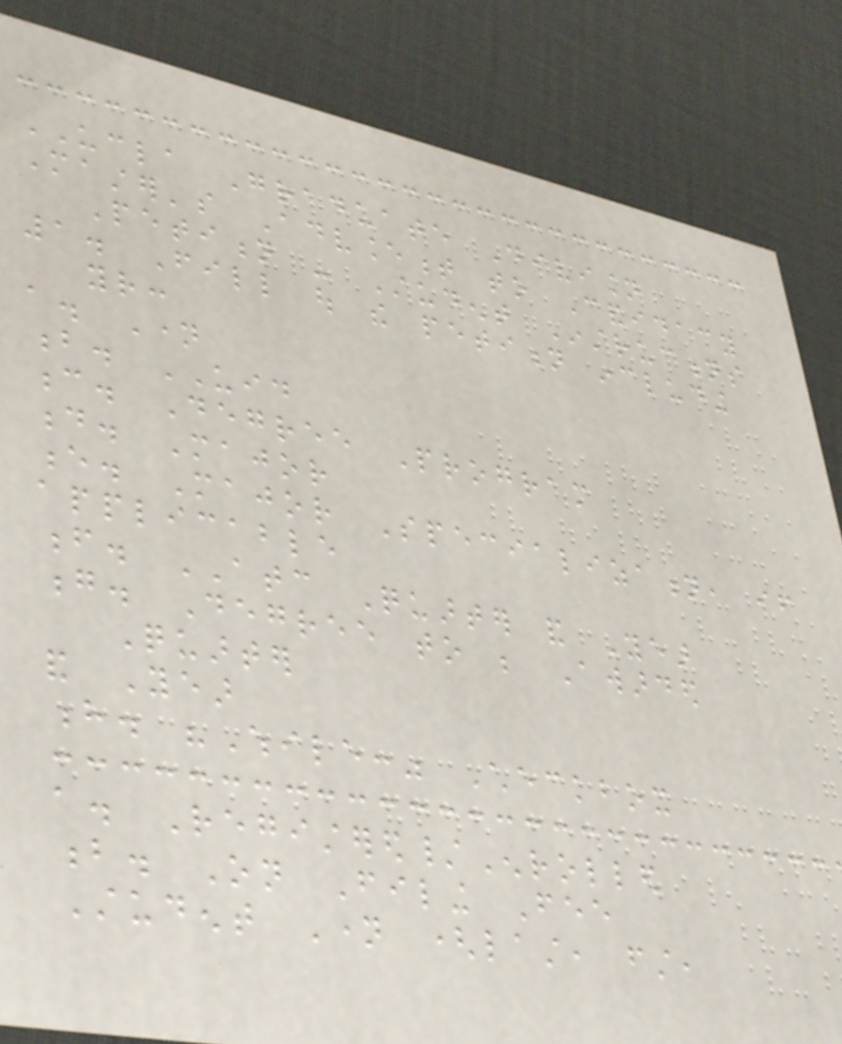UCLA Graduate Division
Master's Advancement to Candidacy
Petition - Student Instructions
1. Fill out the petition including
your:
a. Name
b. UID
c. Degree Program
d. Major
e. Major Specialization, if
applicable
f. ATC Quarter and Year
g. Degree to be Awarded
Quarter
and Year
h. "While:" Checkbox
a. Registered/Enrolled
b. On Filing Fee
Student Name (last, first,
